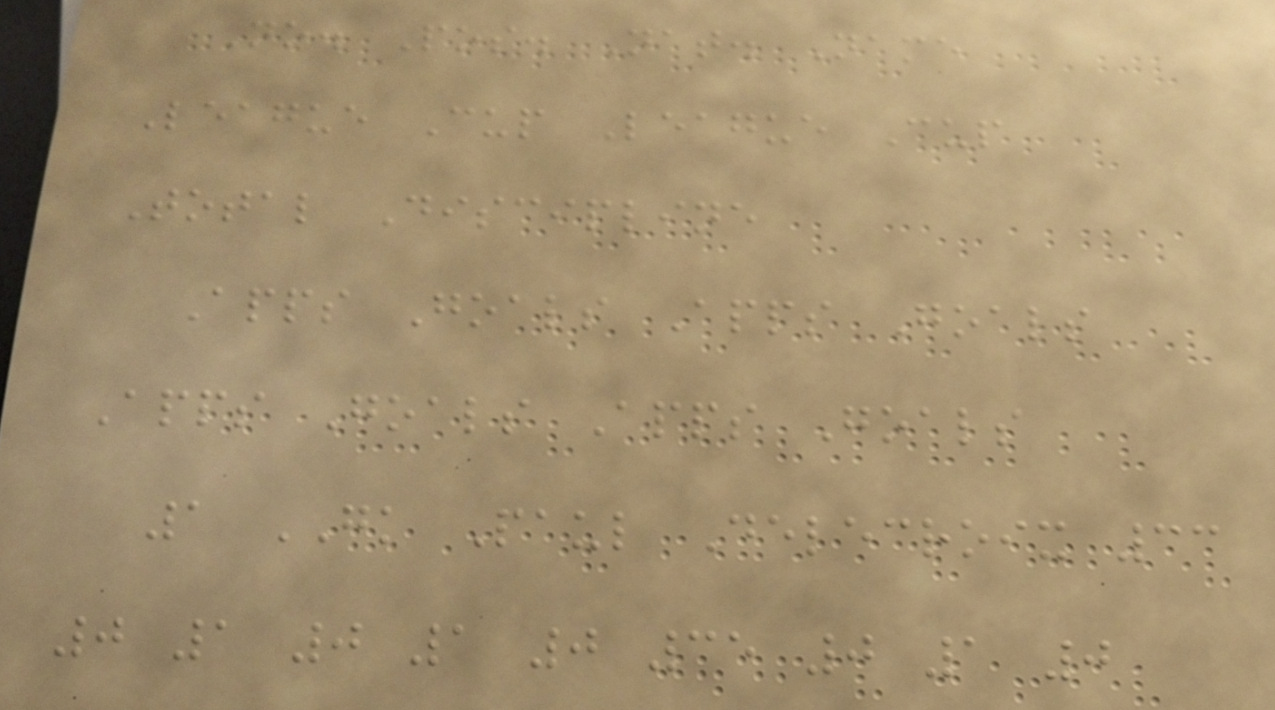No. Pos. Nat. Name
League Cup League Cup
Total Discipline
Apps Goals Apps Goals
Apps Goals Apps Goals
1 GK Paul Delecroix 33
0 1 0 1 0 35 0 1 0
